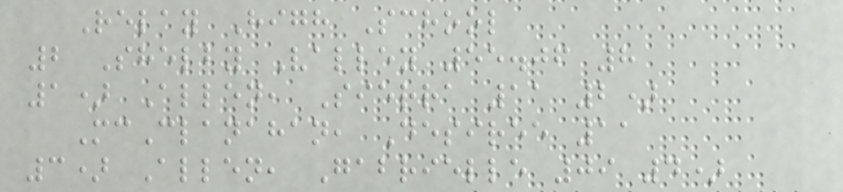Relay High School
2 Shelby Valley 55.06 8
1) Allen, Sierra 11 2)
McClanahan, Desiree 11
3) Allen, Gabrielle 09 4)
